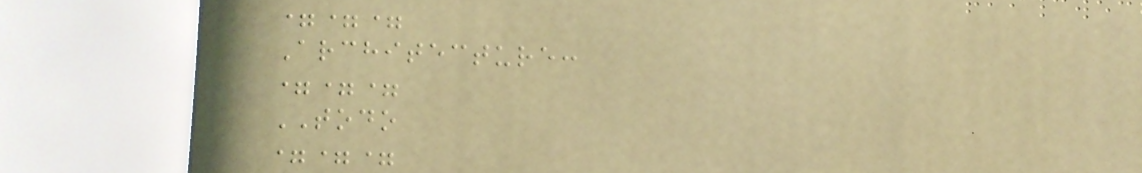===
Architecture:
===
TODO
===
